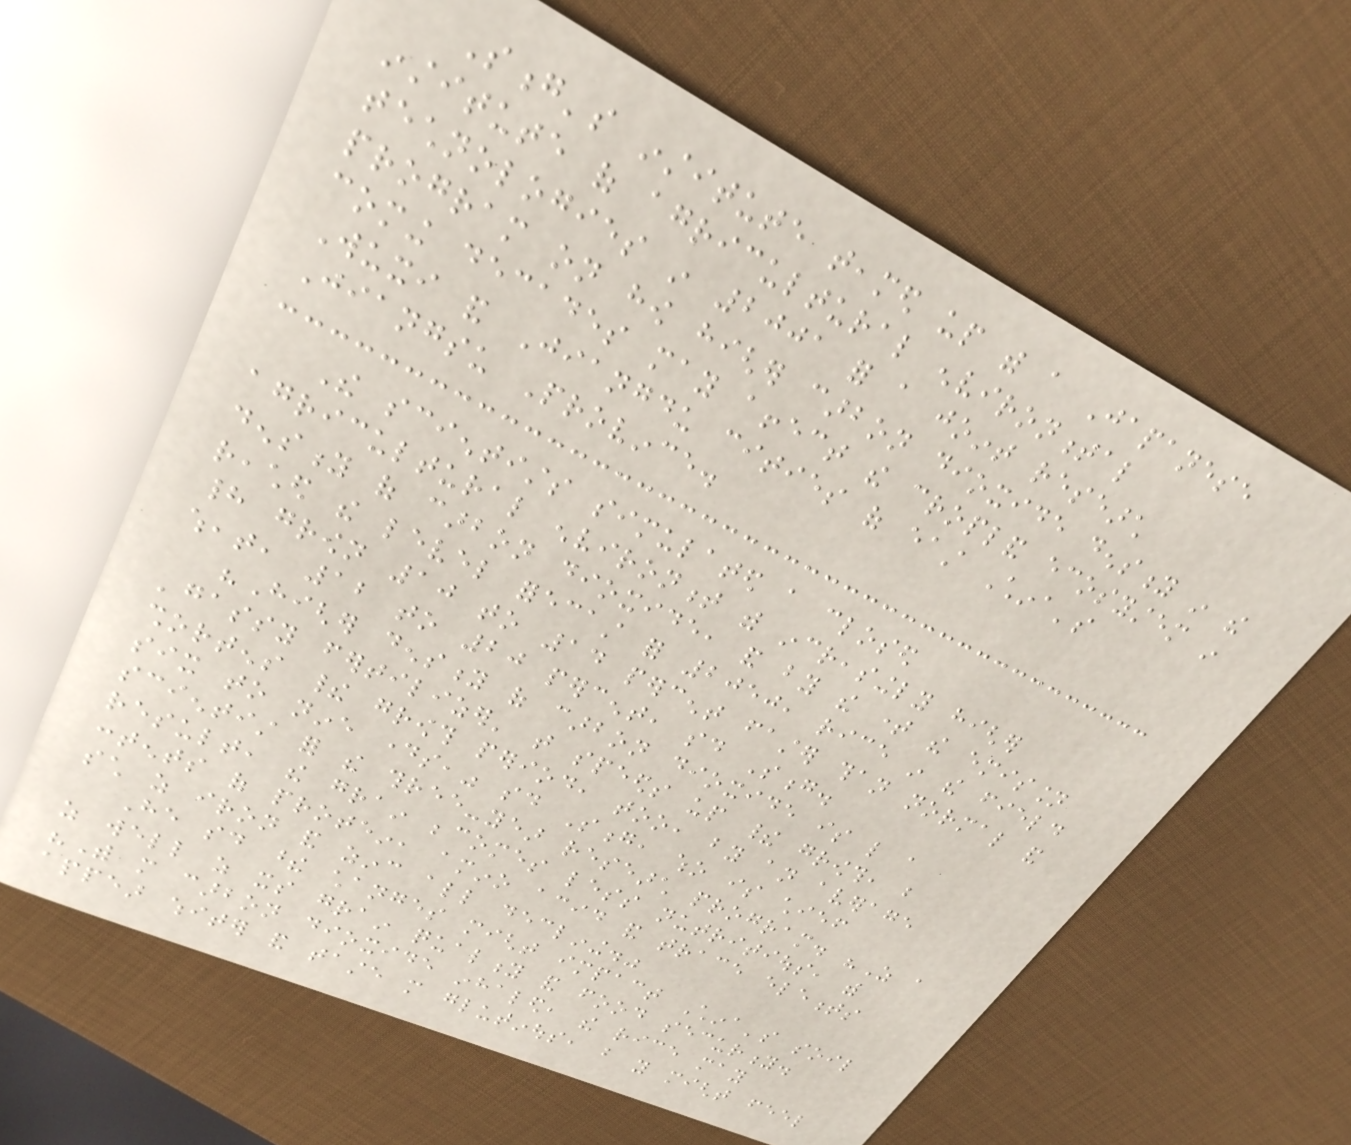Song's institute teamed up with a Japanese
institute of agricultural environmental
technologies in 2001 for a joint research
program on how higher carbon dioxide density in the
coming decades may affect the cropland ecosystem in
Wuxi and Jiangdu cities of east China's
Jiangsu Province.
The scientists simulated a closed
agricultural environment with increasingly higher
density of carbon dioxide, and by the time the emission
reached the level forecast for 2050, rice in the field
had grown 10 to 14 percent faster than normal and
wheat, 12 to 20 percent, said Song.
"Higher density of carbon dioxide is like a
'gassy fertilizer' that speeds up their growth, but
shortens their growth period, too, by an average
six to nine days," said Song, who is chief
scientist for the three-year research program. "As a
result, the grain becomes less nutritious, with
contents of protein, amino acid and trace elements
such as iron and zinc all declining."
He said these changes might impact China's soil
as well as its grain quality and food security.
"With more carbon dioxide inhaled, the rice may
appear whiter and taste more glutinous, but you might feel
